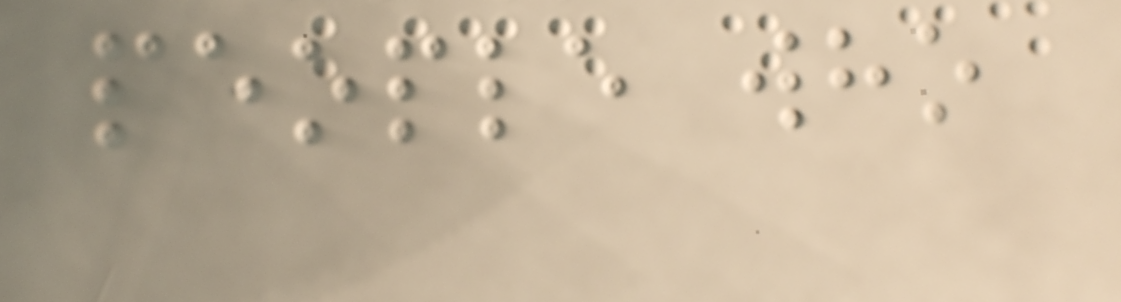people who
